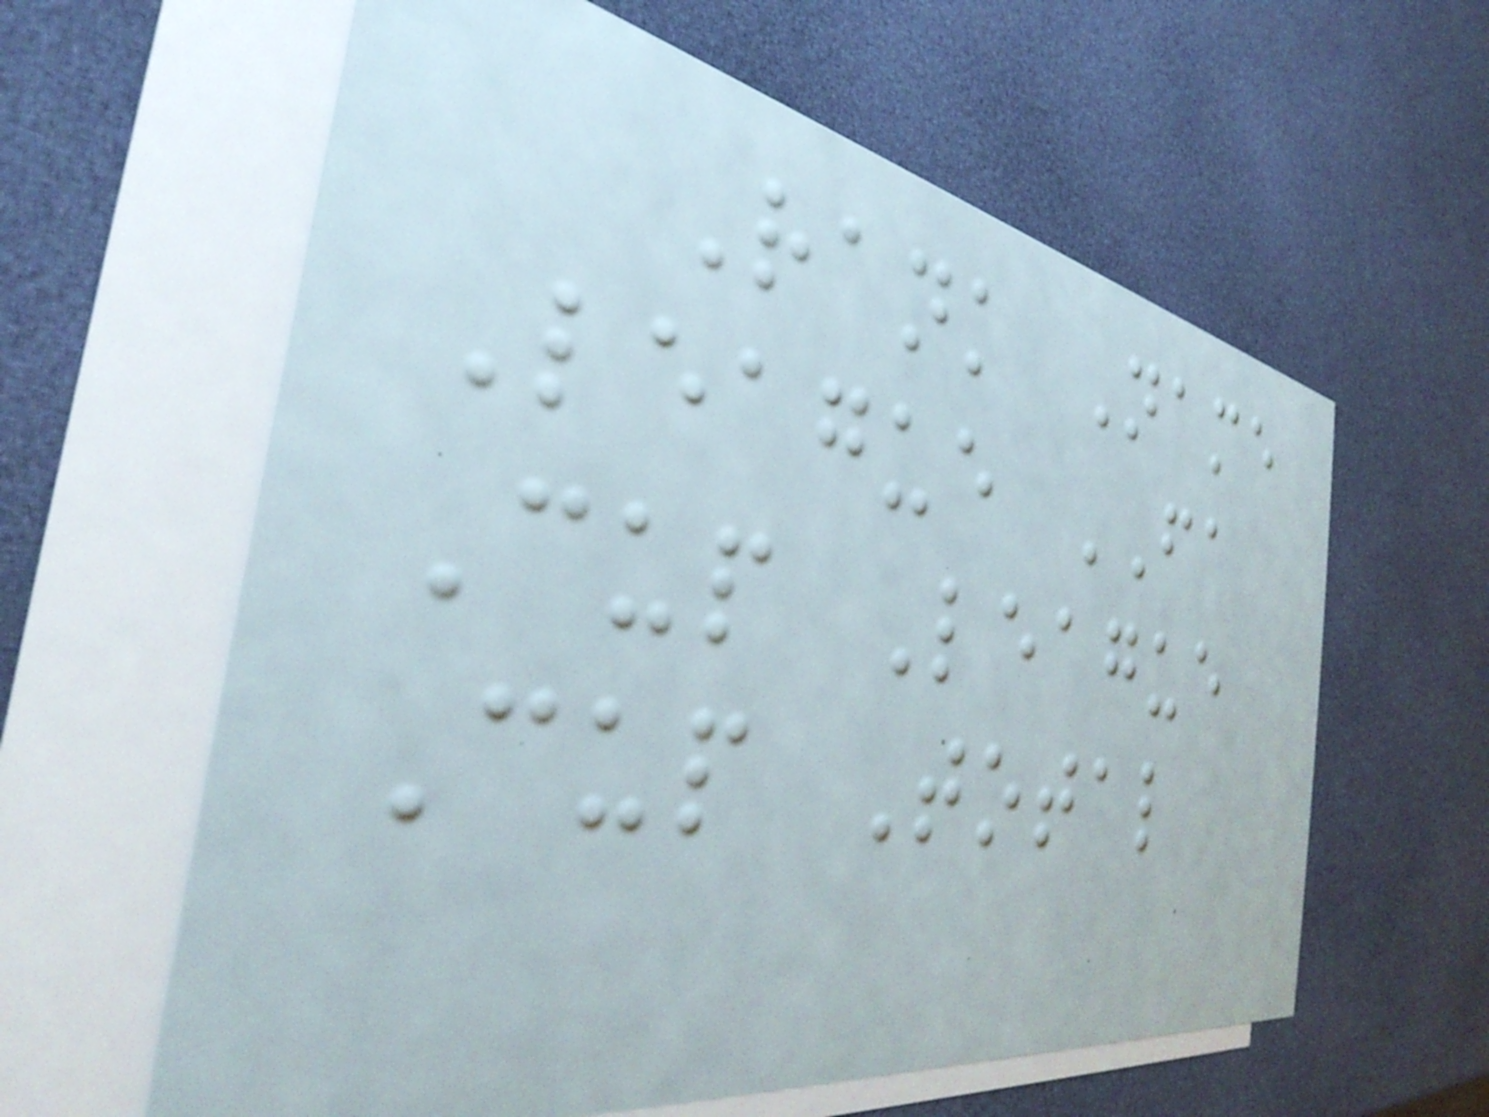Rank Name
League FA
Cup League
Cup Total
